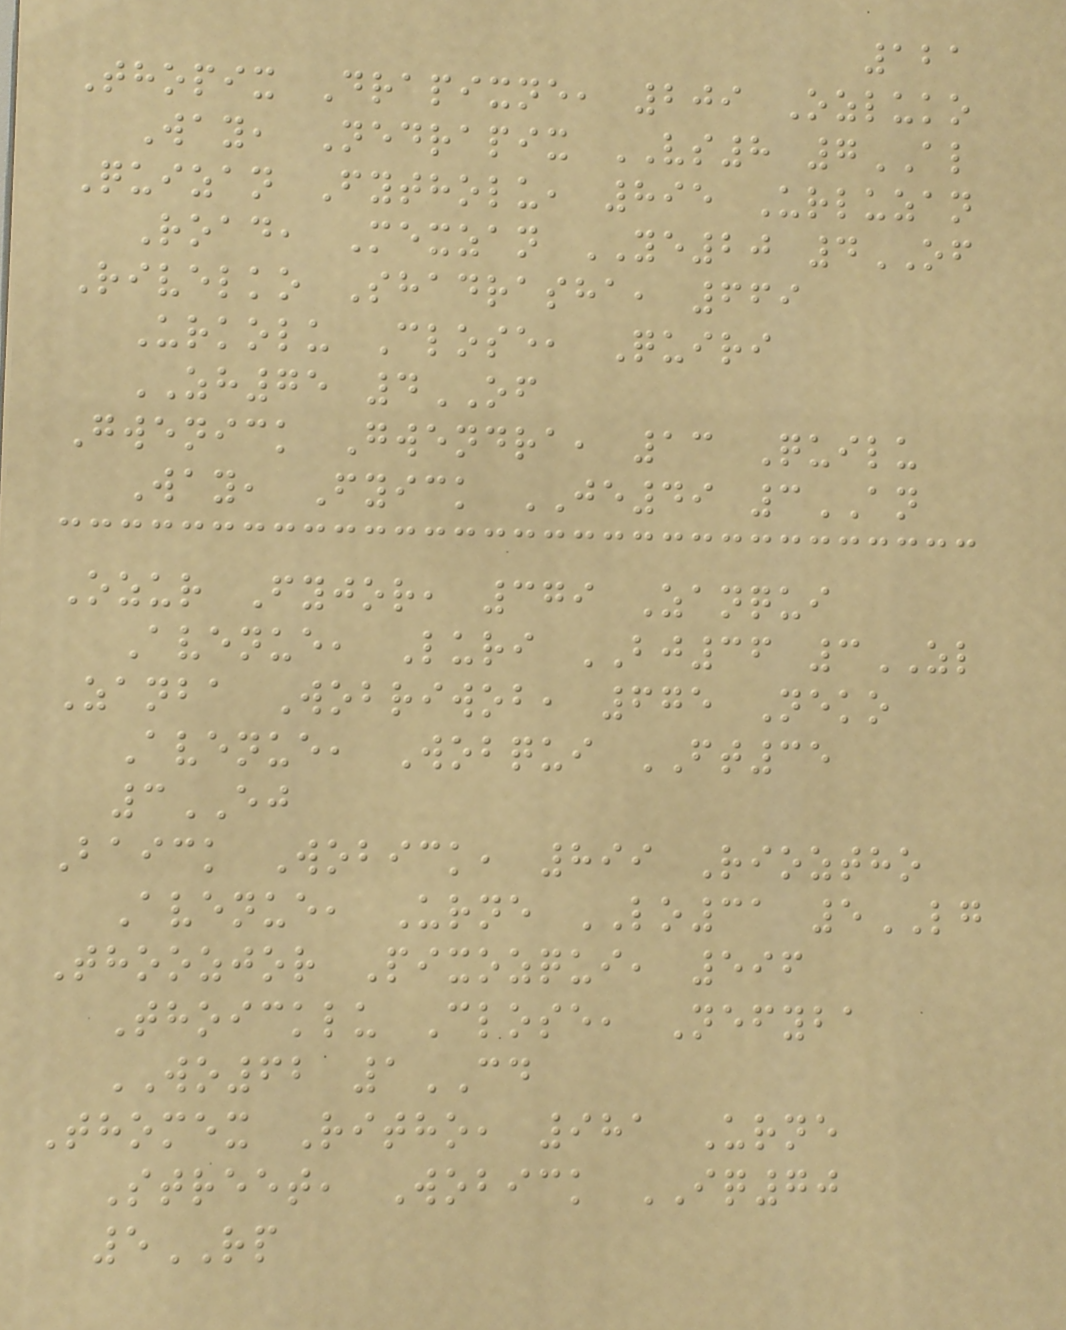121
Thopix Drapixne, 209 Ozluko
Way, Nedrapix VS8 7AL
Quizan Fytholu, 895 Urluzan
Road, Mexzan YE20 4OF
Rivelko Shadrasha, 669
Urkolu Close, Quiri
ZH75 4OF
Gwenick Gwendra, 13 Quilu
Way, Fyick JE49 3AN
Ozur Fyjor, 379 Zanqui
Avenue, Luri BJ36 3ZL
Zanba Wobriwob, 675 Neko
Avenue, Wobqui FT35
3EJ
Baick Wobick, 899 Rioztho
Avenue, Urne LO31 5LG
Thoozjor Pixozqui, 596
Thoicklu Close, Nefyba
WO62 1CD
Thomex Ritho, 981 Urne
Street, Wobick IQ70
5RP
